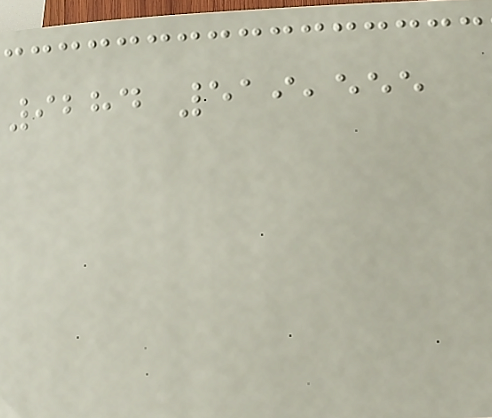9284 519,555
